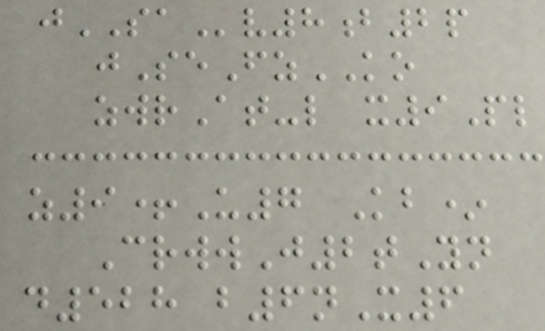jSAv8b2p
jSeFzKO
zwrAt-l x9Pl
z9+U7 Kb*
CrwwJ2tYn
d528 b6nX6
